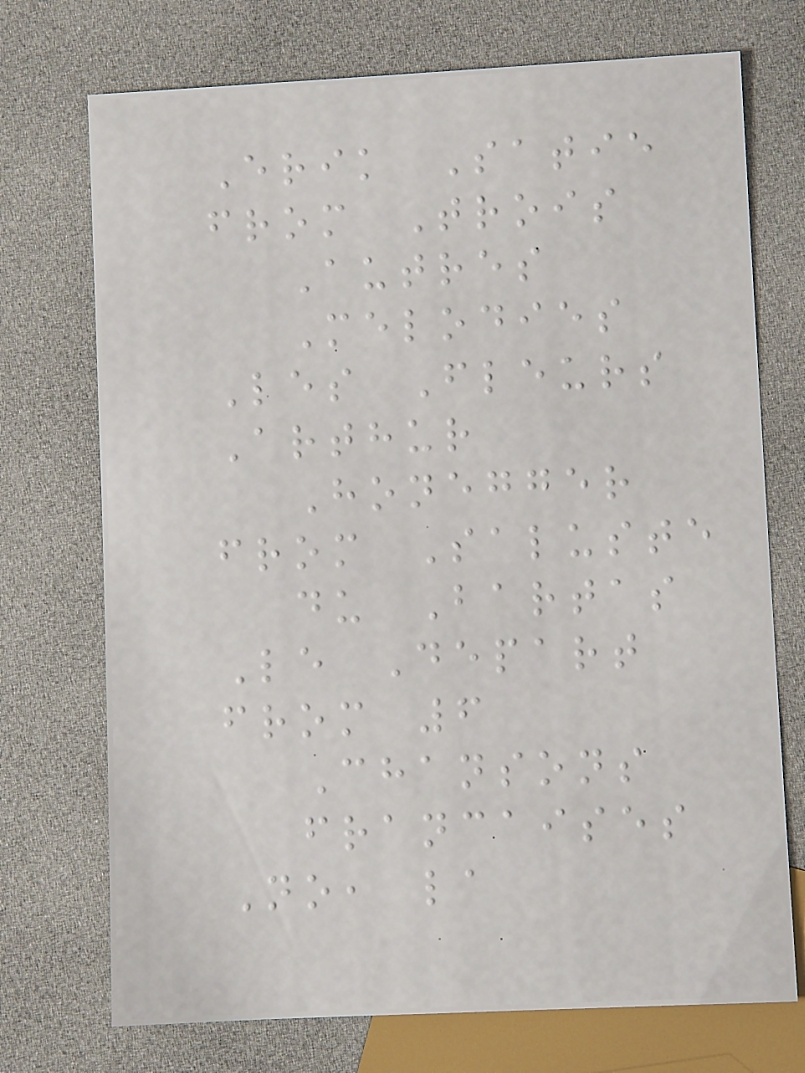Erik Satie
from Trois
Autres
Melodies
Les Fleurs
Arthur
Honegger
from Saluste
du Bartas
Le Depart
from 6
Chansons
francaises
No, la
